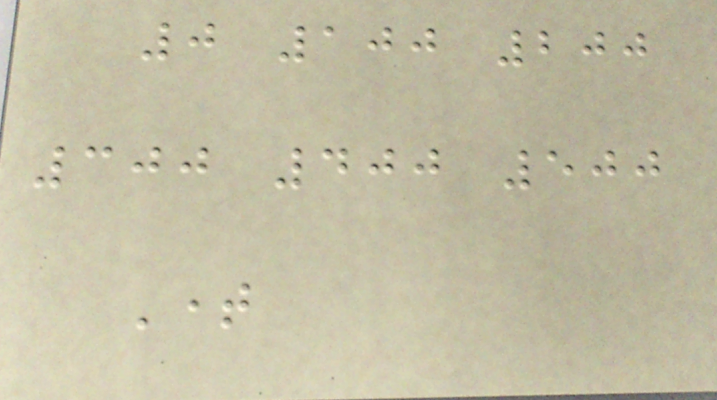0 100 200
300 400 500
Time
